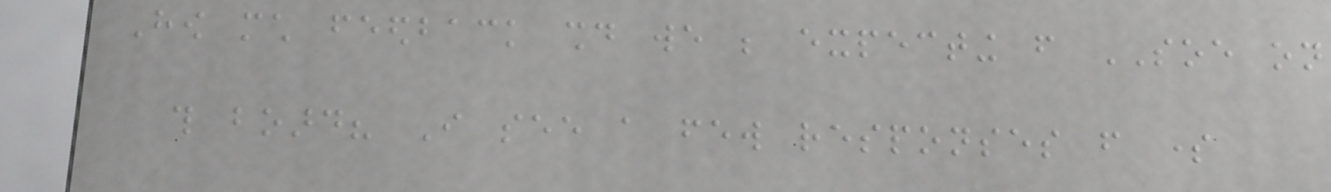How much feedback should we be expecting from SOE on
this board? I see a few responses from some
